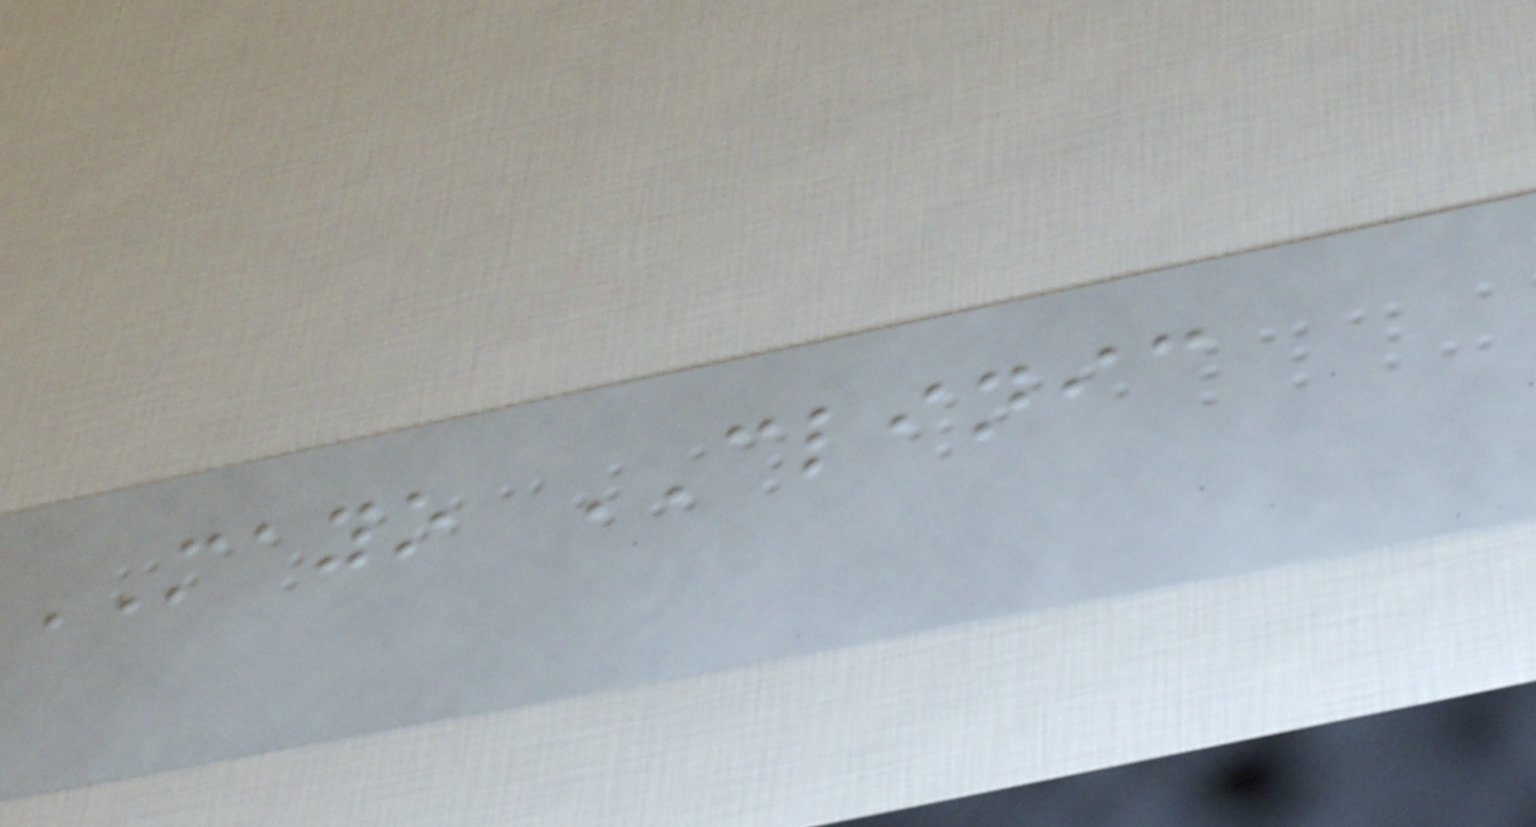MAYO CLINIC
